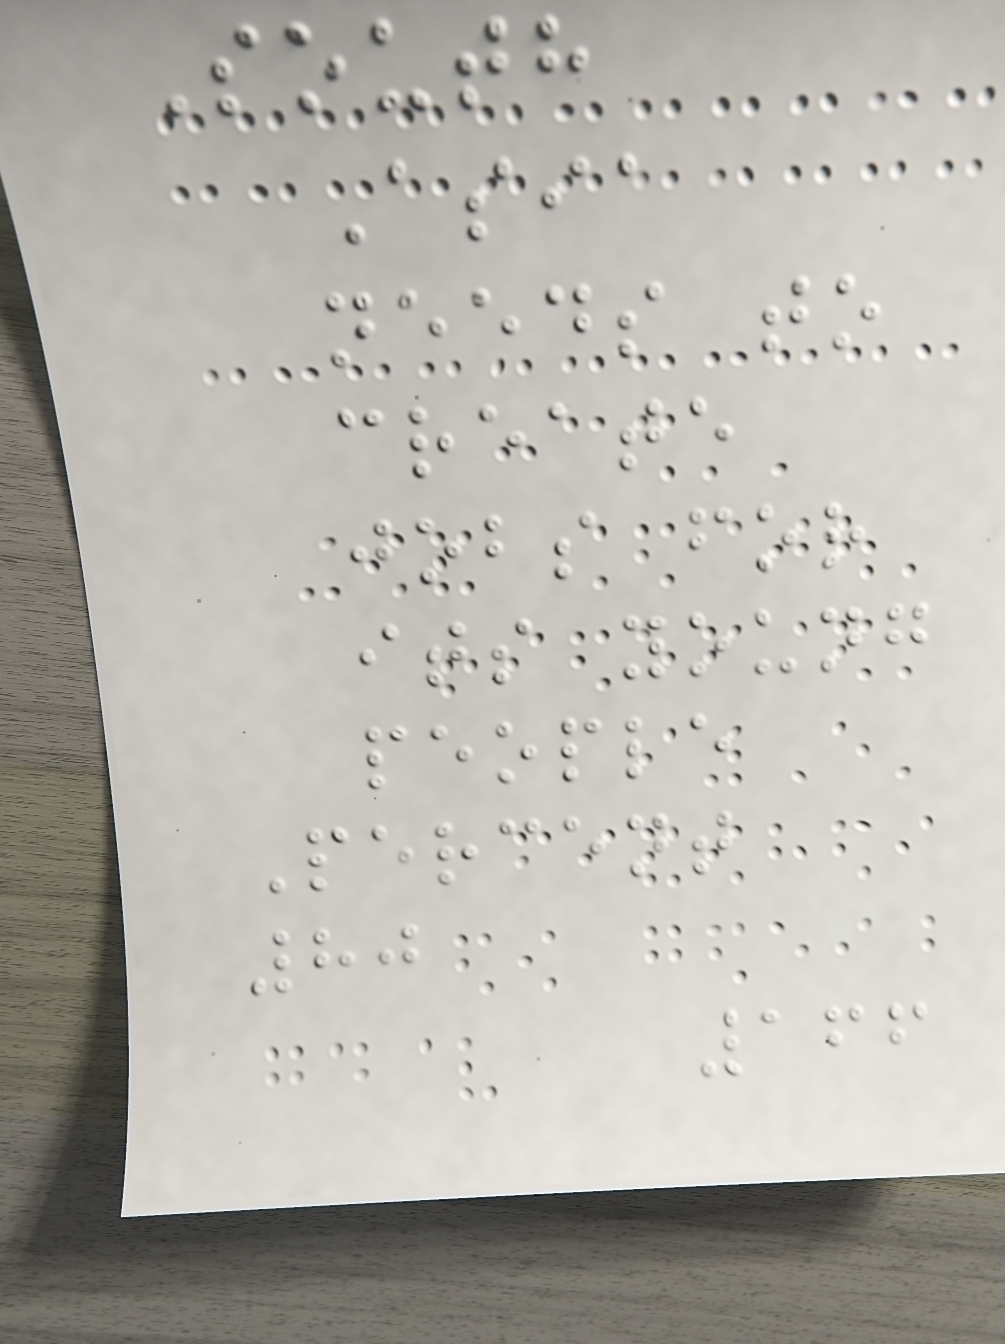South
Asia
needs to
create
jobs for
its young
people
Percent
80
166
